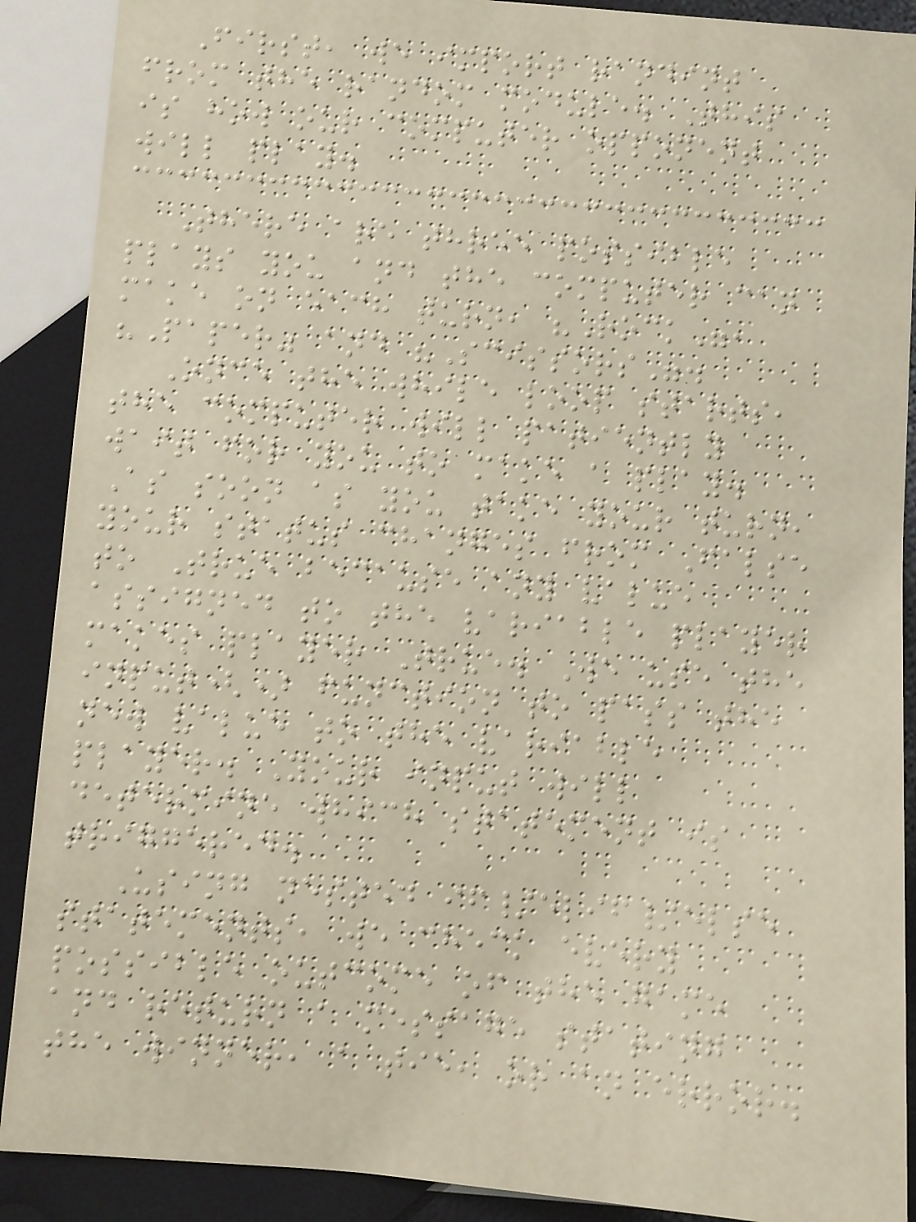First, we import randint
from the random module. This
is how our computer opponent
will play.
There are three possible
plays you and the computer can
make on each turn, "Rock",
"Paper" and "Scissors".
Once the while loop starts,
the computer will patiently
wait for you to make a play.
As soon as you take your turn,
your status changes from False
to True because any value
assigned to the variable player
makes player True. We use the
input() function to pass the
new value to the variable
player. Your input will
determine which statement is
triggered.
Using nested if/elif/else
statements, we check every
possible outcome of the game
and return a message stating
the winner, a tie, or an error.
